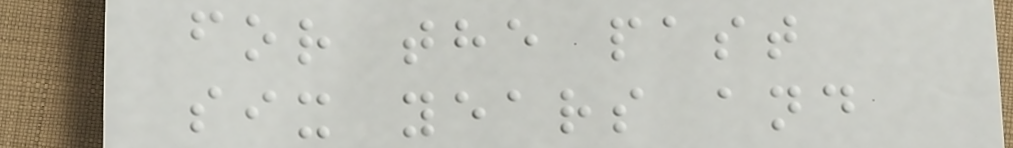for the past
six years and
